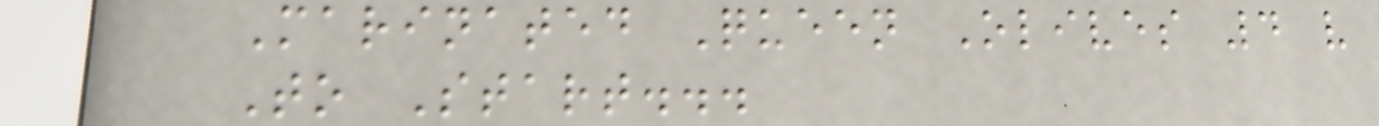Marinated Queen Olives 4 v
To Start...
